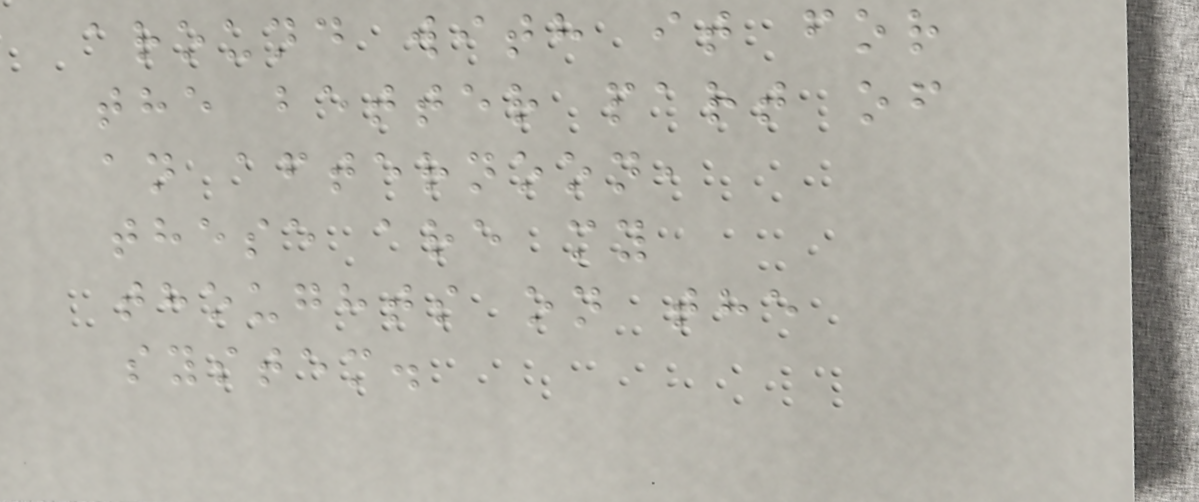around with it for
the better part of
an afternoon,
these are my
thoughts on the
system.
